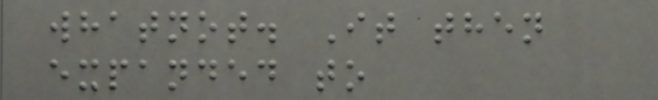whatnot. It then
expanded to
